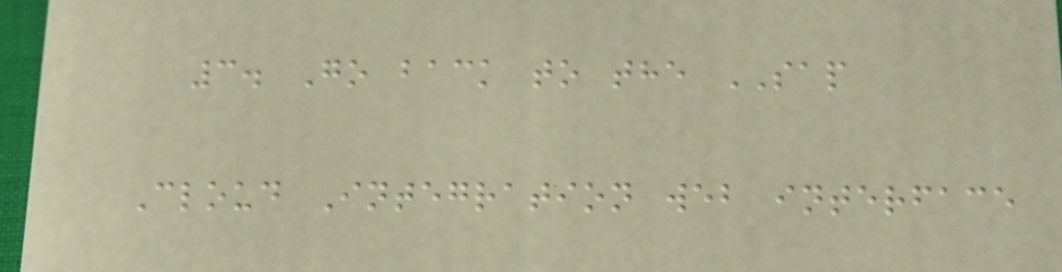3. Go back to the SAP
Cloud Integration web interface
